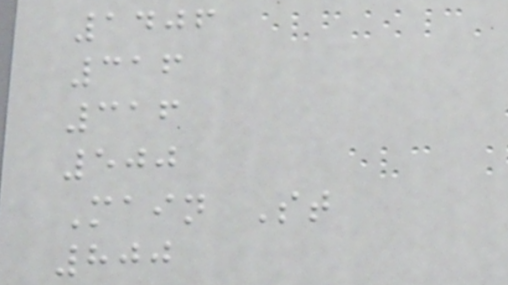1406
316
316
500
Main St
800
